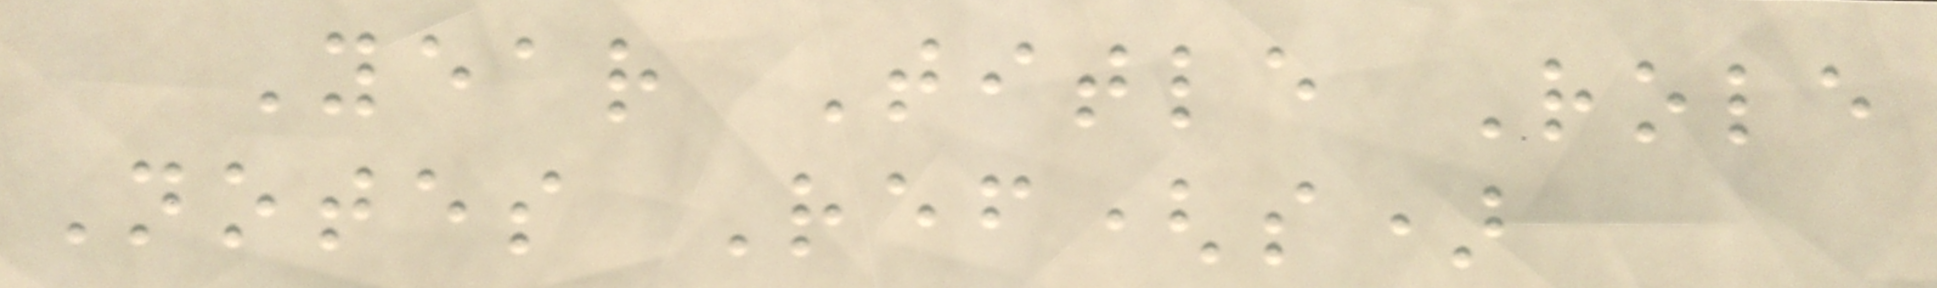Year Title Role
Notes Ref(s)
